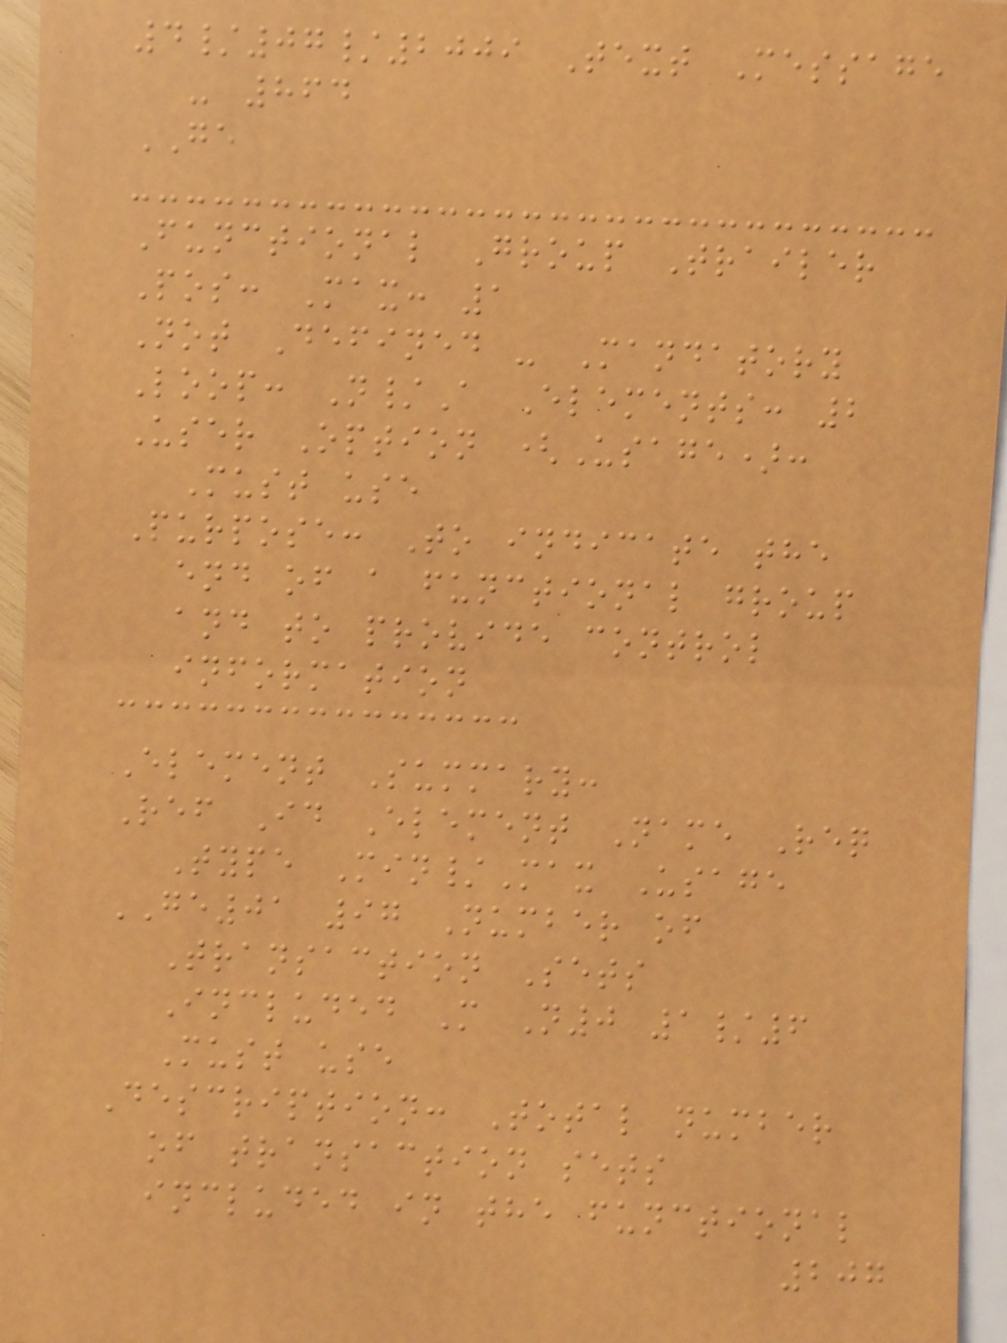4/07/2009 Text Message
- 864
GE
Functional Group Trailer
Pos: Max: 1
Not Defined - Mandatory
Loop: N/A Elements: 2
User Option (Usage):
Must use
Purpose: To indicate the
end of a functional group
and to provide control
information
Element Summary:
Ref Id Element Name Req
Type Min/Max Usage
GE01 97 Number of
Transaction Sets
Included M N0 1/6
Must use
Description: Total number
of transaction sets
included in the functional
207
